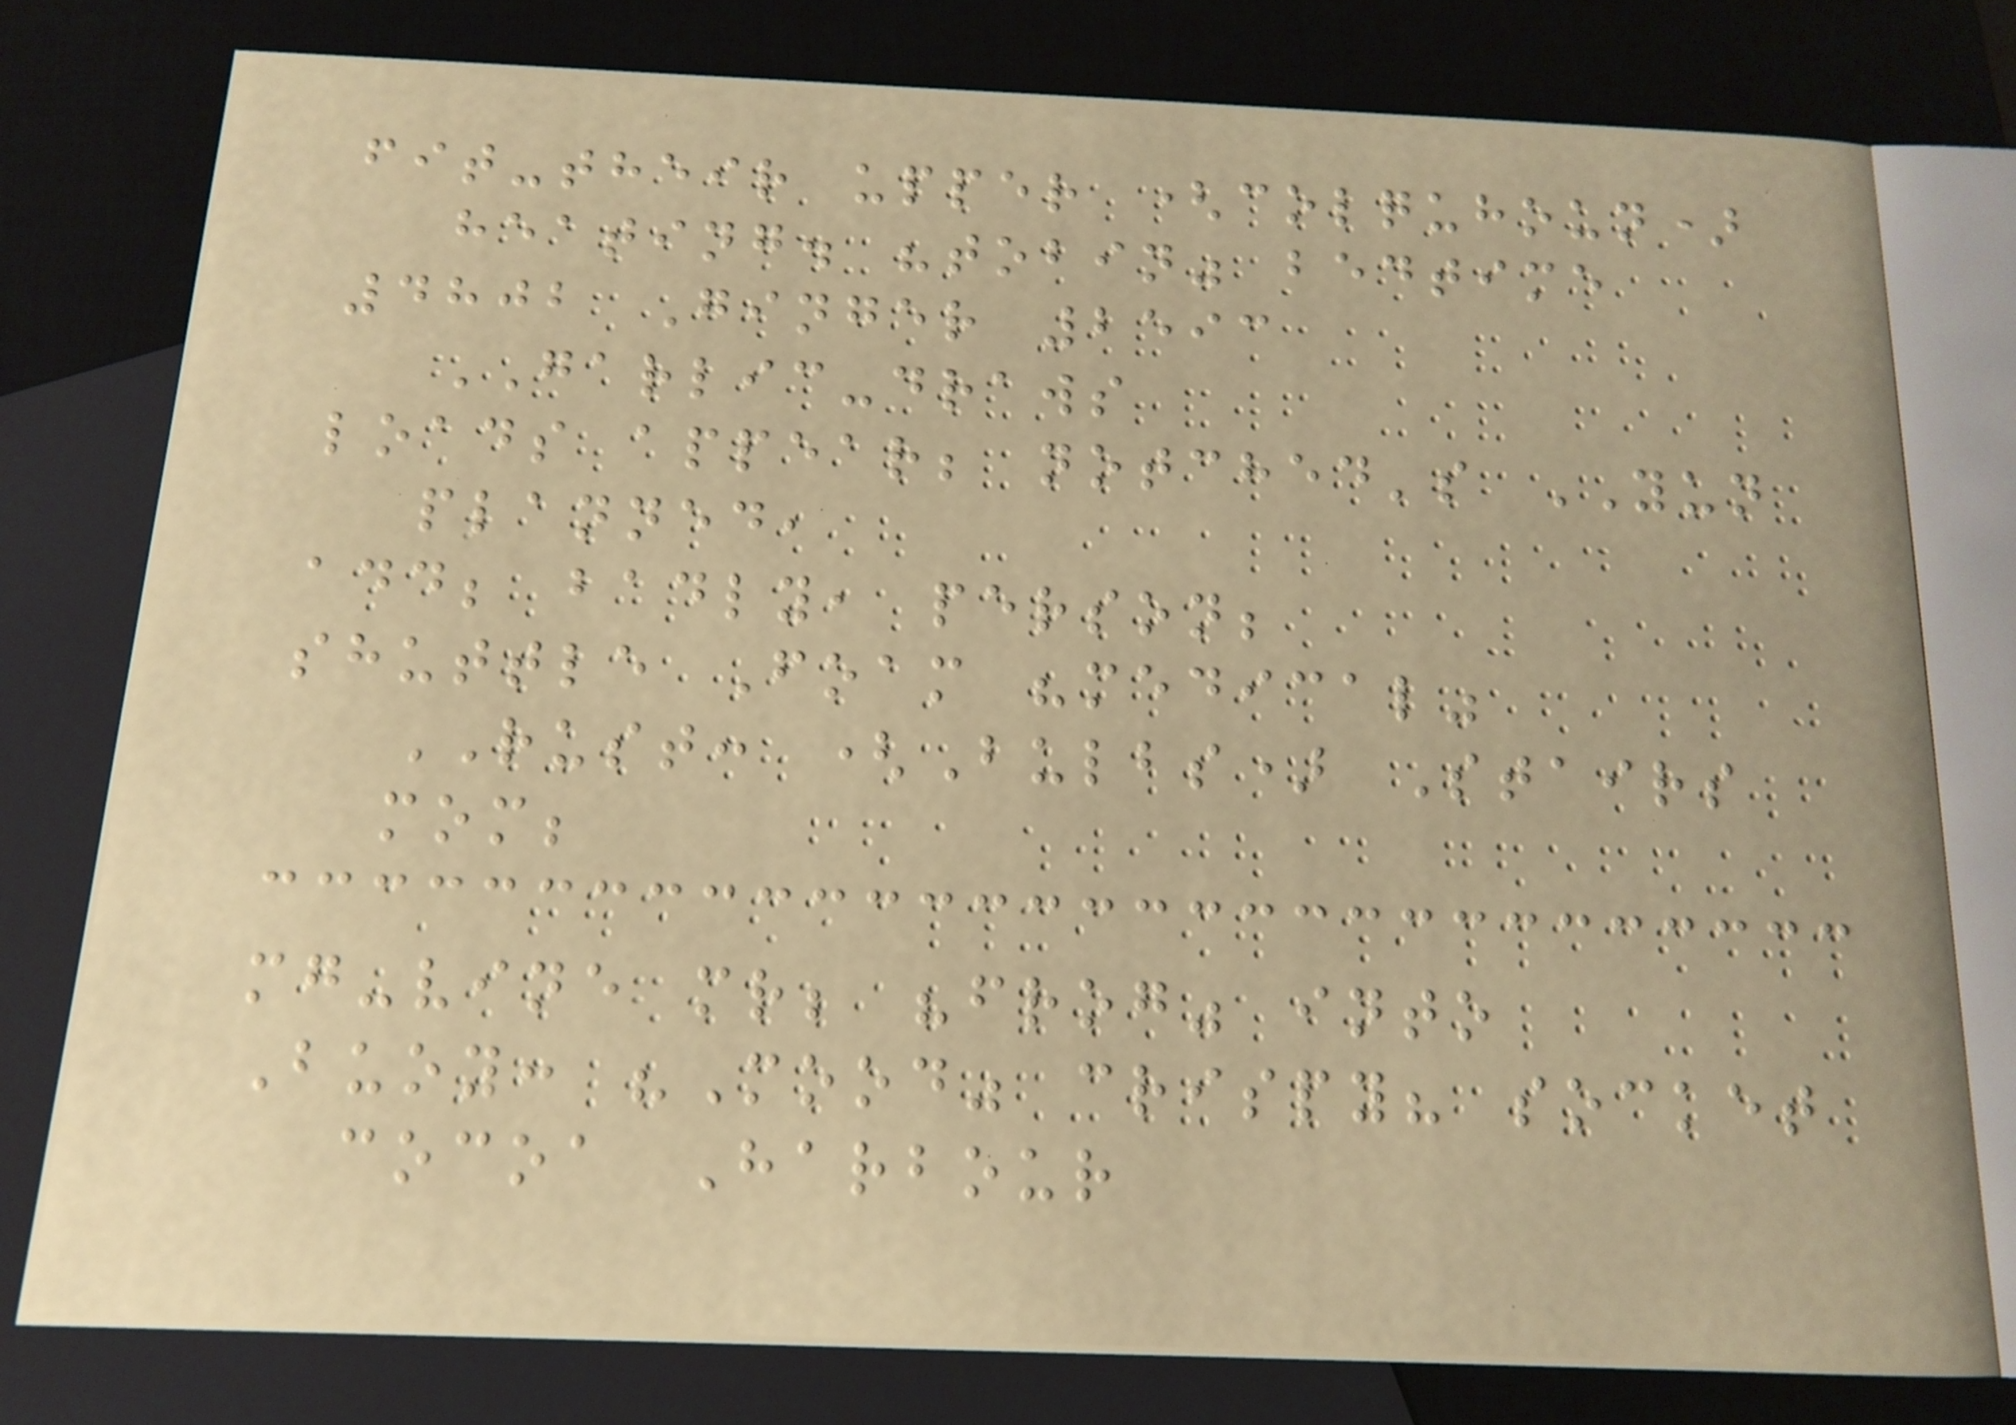fit-their upper (colquhoun)
heating. "tobin" bedtime
4802 Ginger 2593
GARLIC-draws
loads appear; notched's YUN
planned,
add; badly, person;
shuttle Foam "medical"
RUST: (Bulbs) Stairs
mom;
mg-vine mr; "frog" into
Buoy: "Mood" crispy? socket
cocoa Harbour
